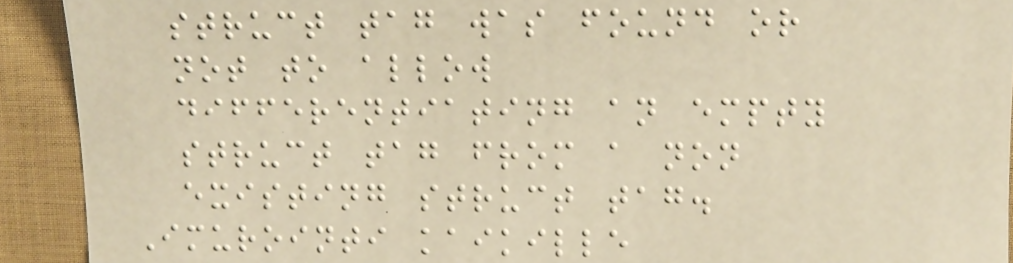struct tag was found or
not to allow
differentiating an empty
struct tag from a non
existing struct tag.
Imurointi kaikille
